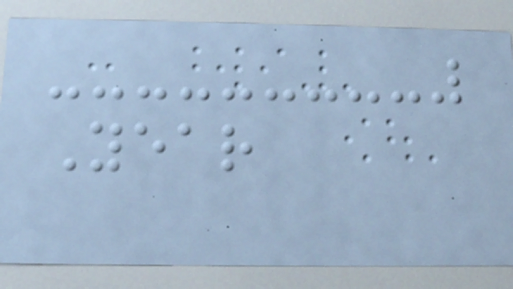Year
